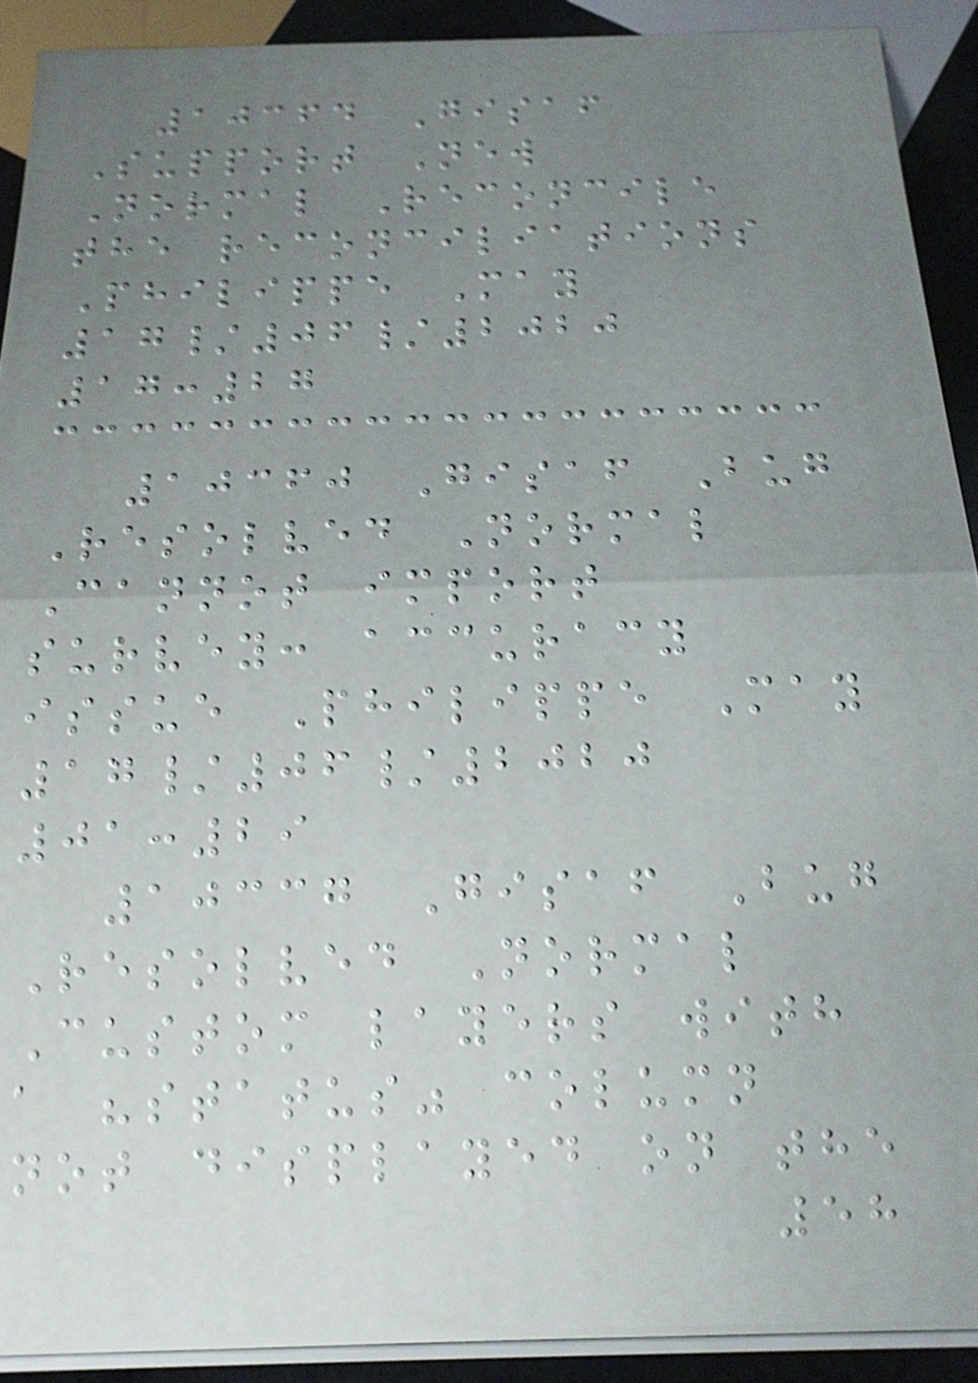10364 Gisaf
Support New
Normal Reconcile
the reconciliations
Philippe May
17/06/2020
17:27
10360 Gisaf Bug
Resolved Normal
Cannot import
survey: accuracy
issue Philippe May
17/06/2020
01:29
10337 Gisaf Bug
Resolved Normal
Custom layers with
a "status" column
not displayed on the
58
